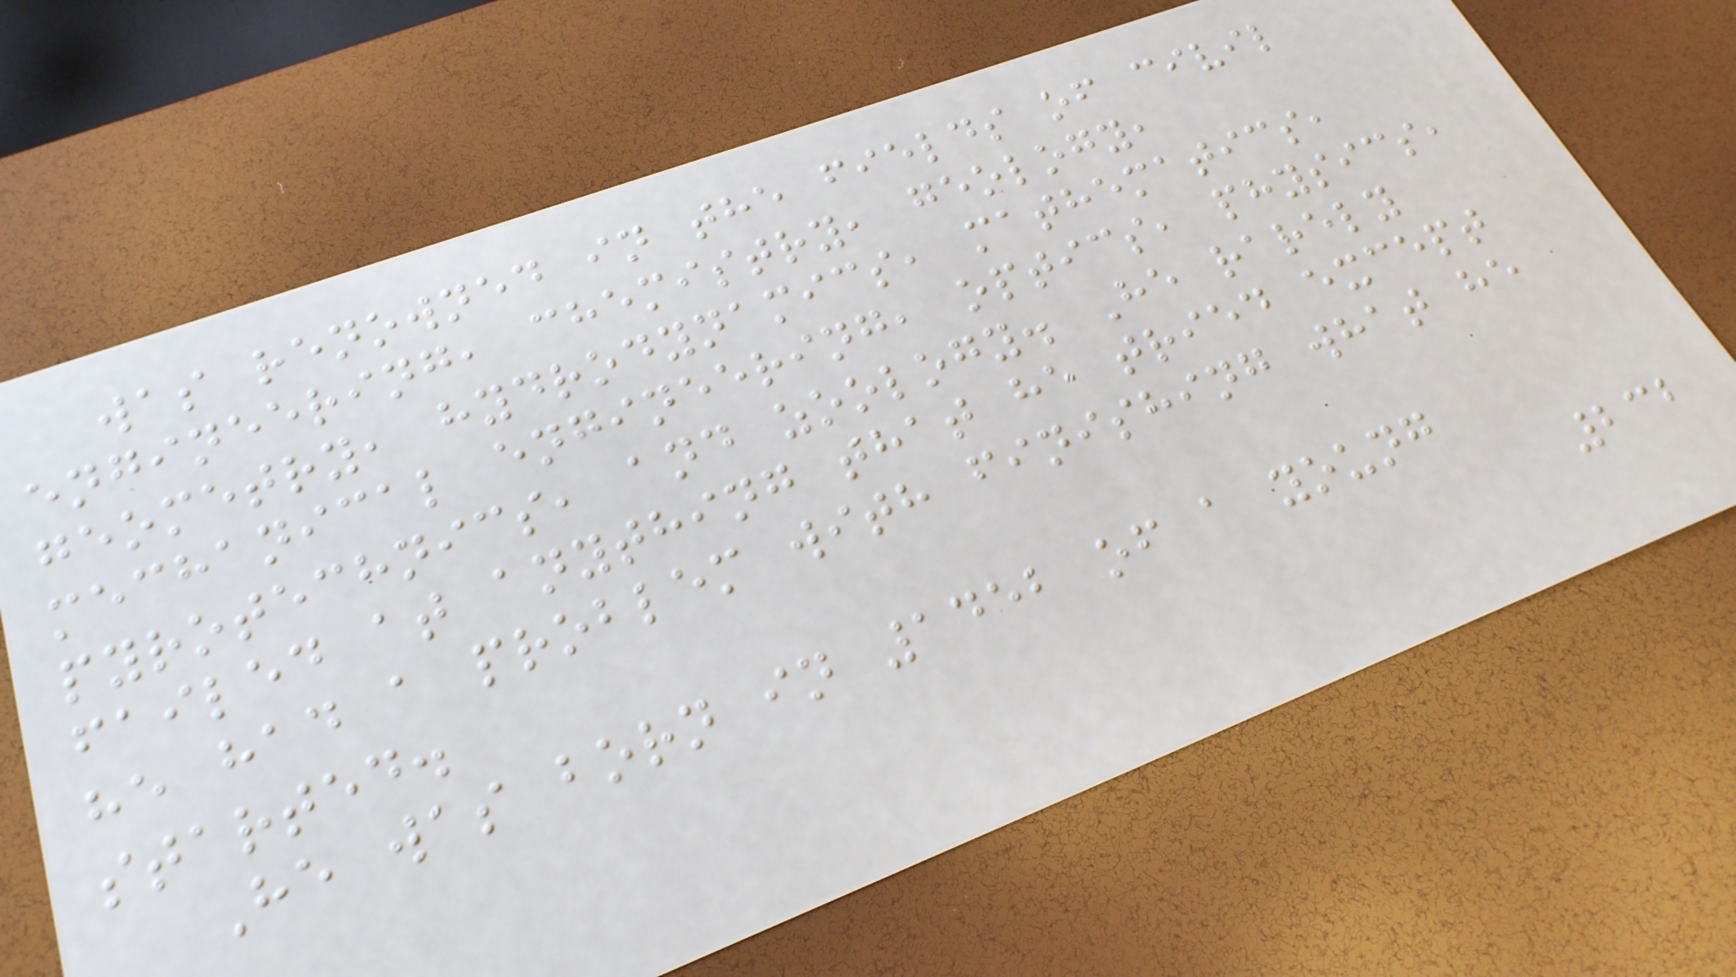was renowned in the fields of civil
engineering, chemistry, geology,
geometry, hydrodynamics, mathematics,
mechanical engineering, optics, physics,
pyrotechnics, and zoology. He rarely
failed at anything that he tried except
he had a problem with finishing what he
started.
He was born in 1452 of a young
232
